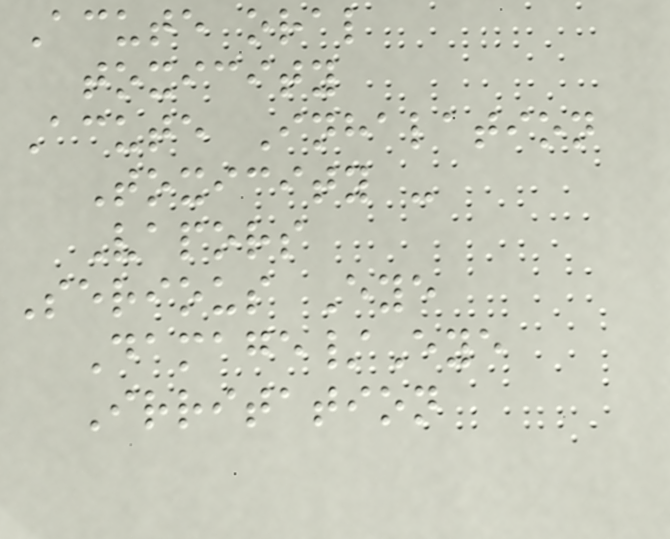Acute oral
toxicity
Acute Inhalation
Toxicity -
Vapors
Serious Eye
Damage/Eye
Irritation
